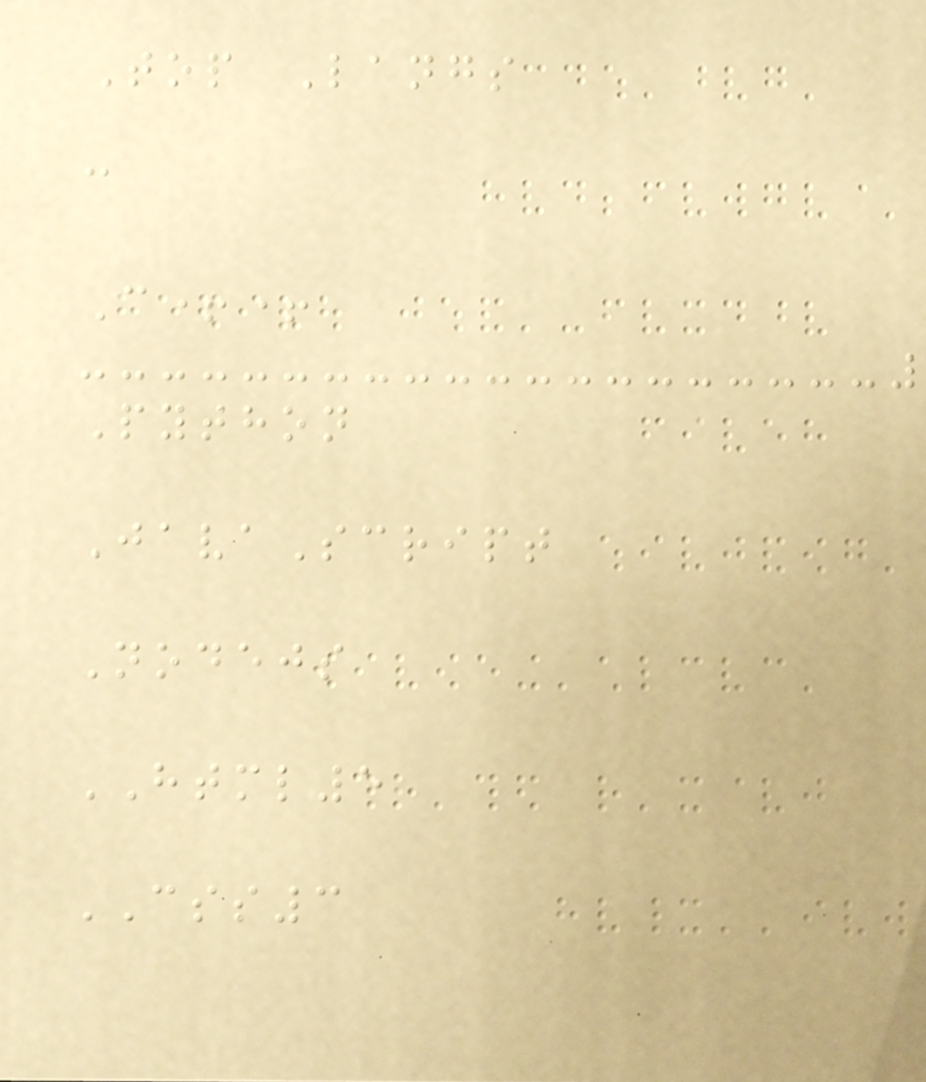Top Langs
c
C++
Python
JavaScript
Nodejs
HTML5
CSS3
